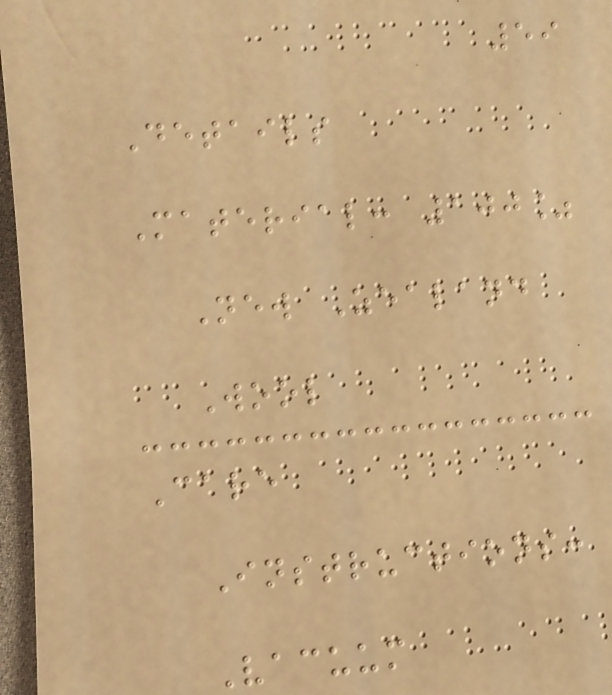59
Details
Material: 100%
New Zealand
Wool
Care
Instructions:
Vacuum
